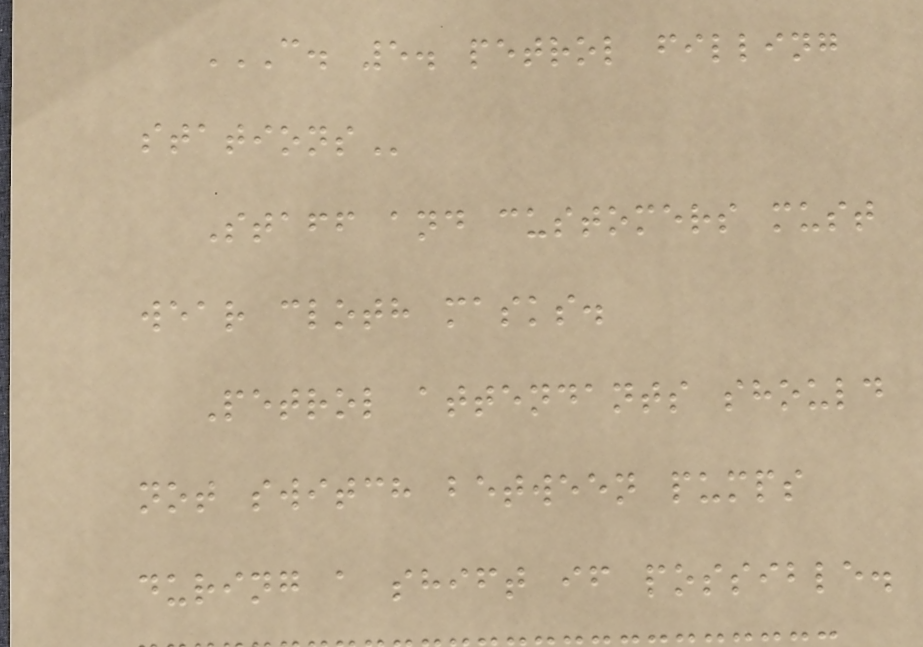C. 5. PETROL FILLING
STATIONS
Staff and customers must
wear cloth masks.
Petrol attendants should
not switch between pumps
during a shift if possible.
